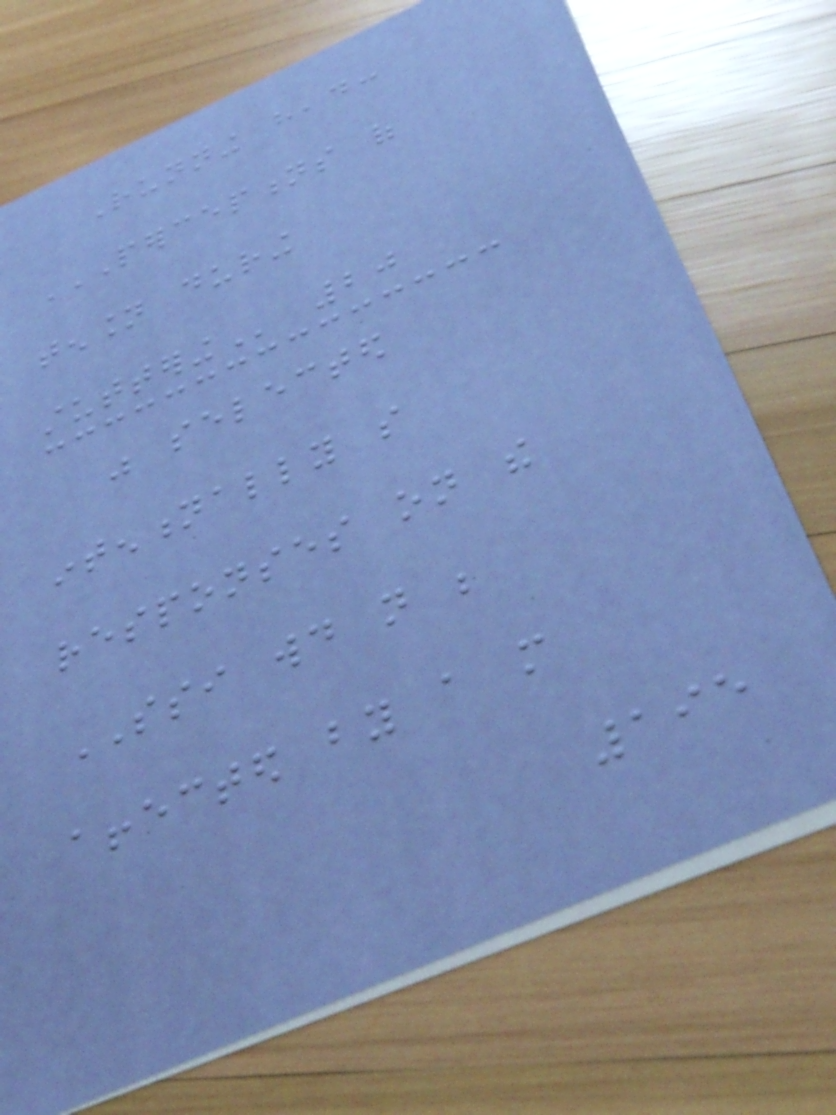Running head:
PERCEPTIONS OF
TENSION DURING
STUTTERING 20
was selected
intentionally so
responses on the
SSI would not be
affected by a more
195
